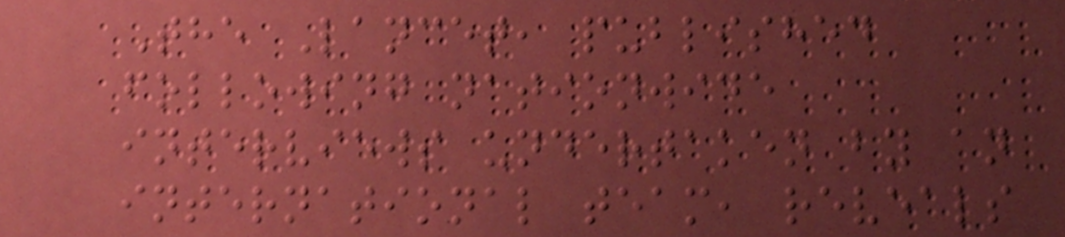The Lancet, published
following nationwide
interviews undertaken by an
international team, reveals
